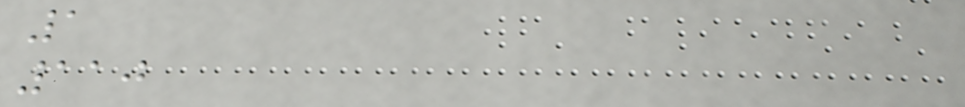1
110
